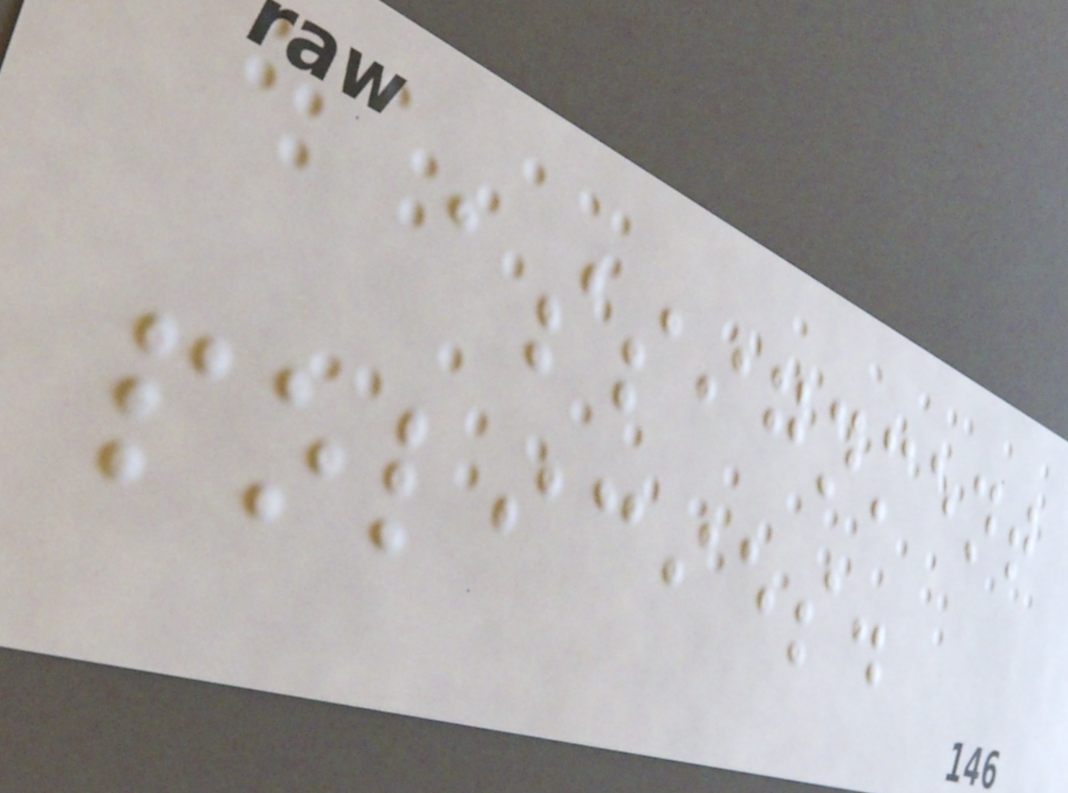assignment
policies.
